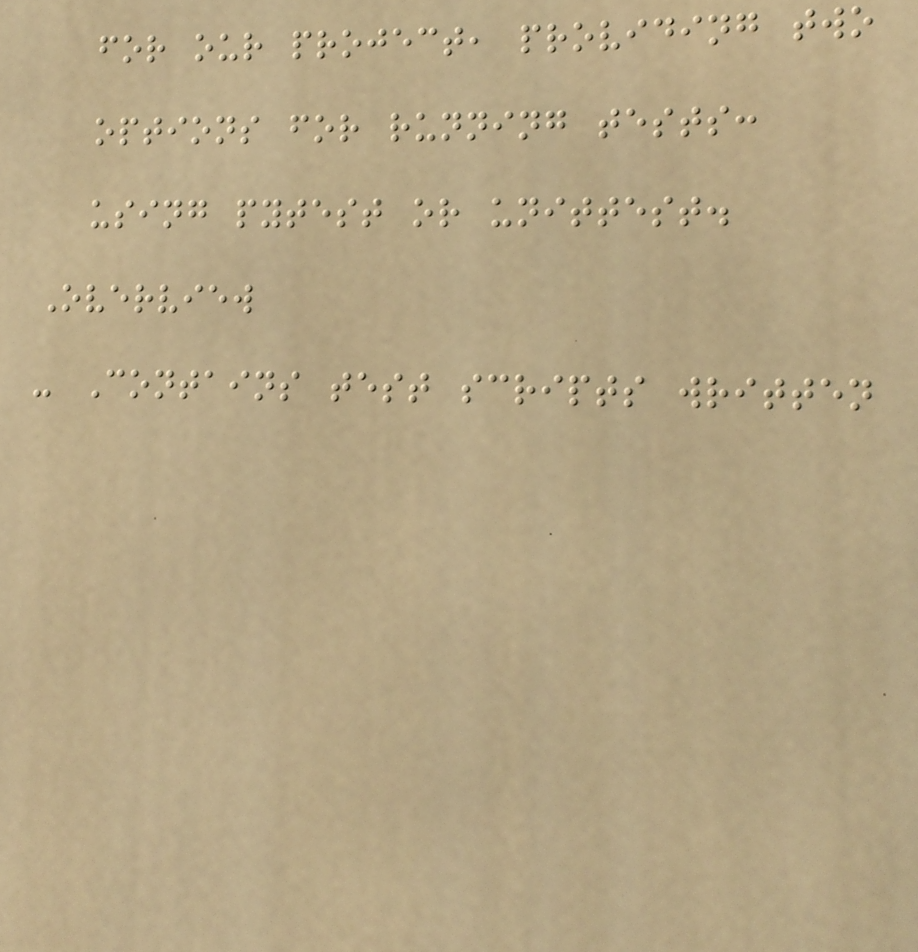for our project, providing two
options for running tests:
using pytest or unittest.
Overview
- Contains test scripts written
